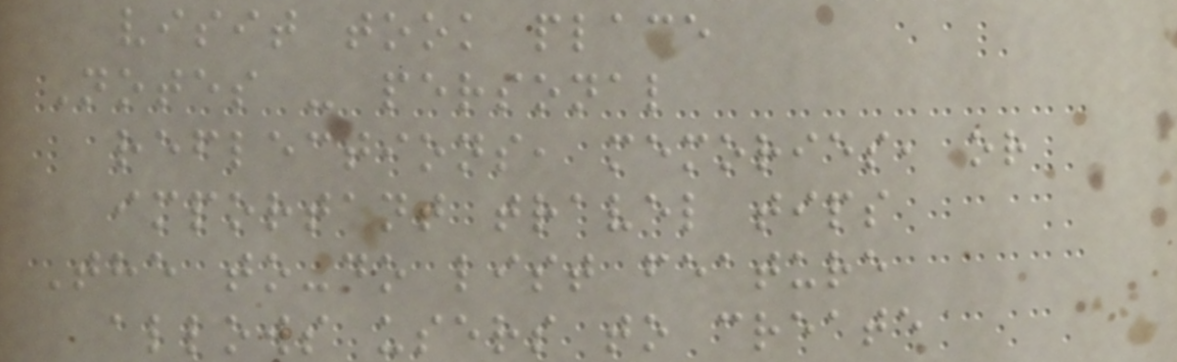visit took place
Notes - personal
reflections, memories, or
important travel tips
The to-do list feature
allows users to create
